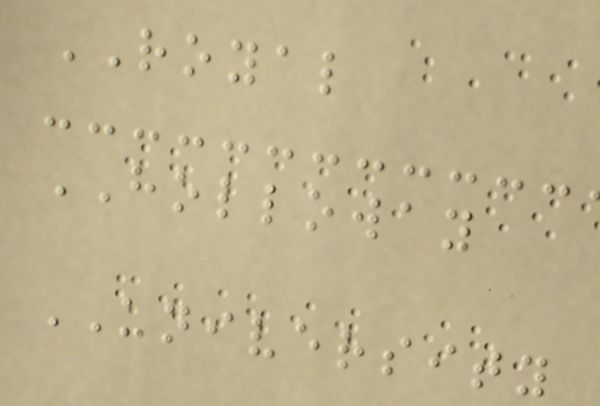ROYAL
HOLLOWAY
UNIVERSITY
